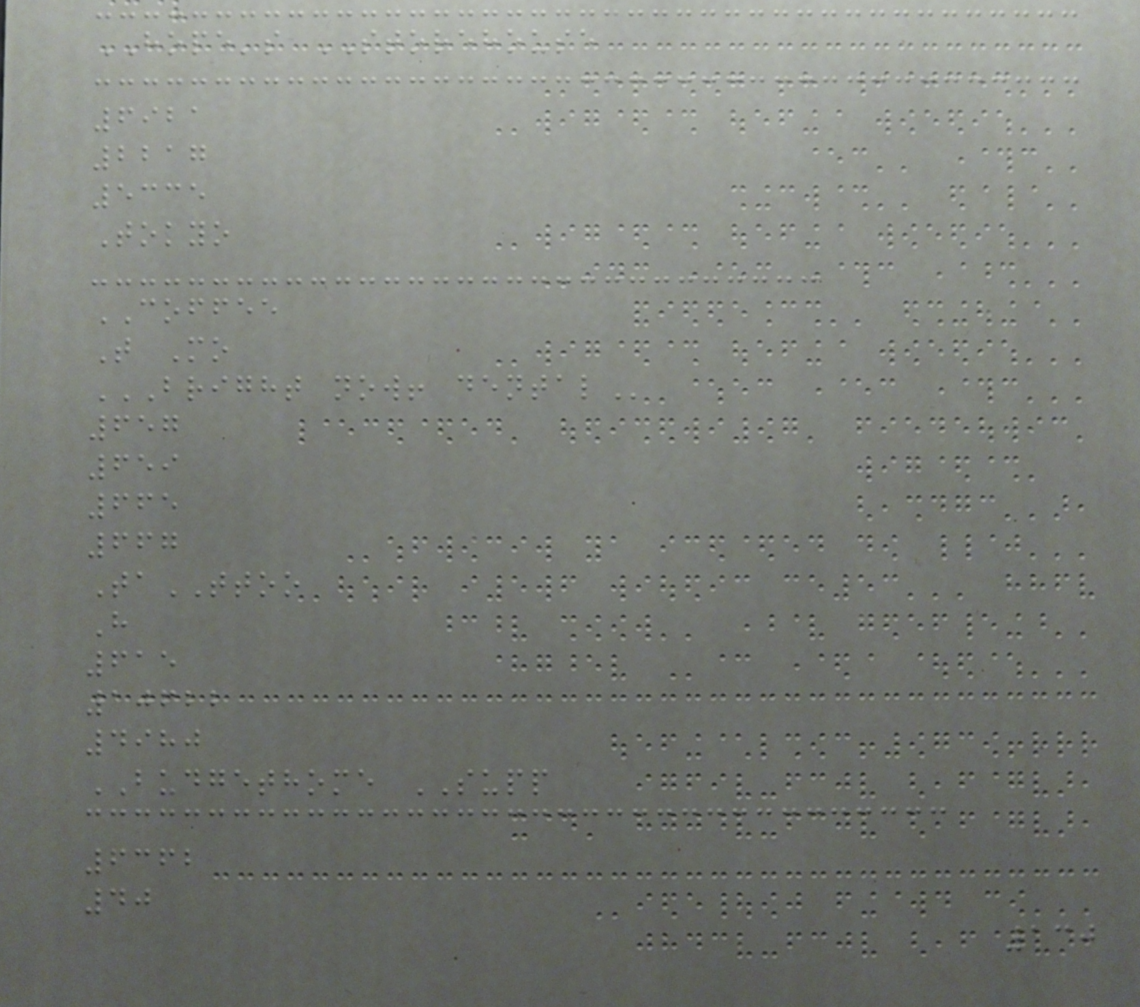HOPE's STOREHOUSE
6921
2217
5335
Tokyo
COFFEE
T Mo
BRIGHT NOW! DENTAL
657
659
665
667
TaTTOO
H
615
10622
4980
BUDGETHOME SUPP
6362
40
130
